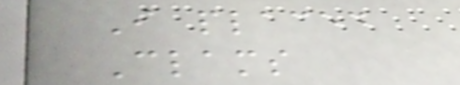I placed
Clams
